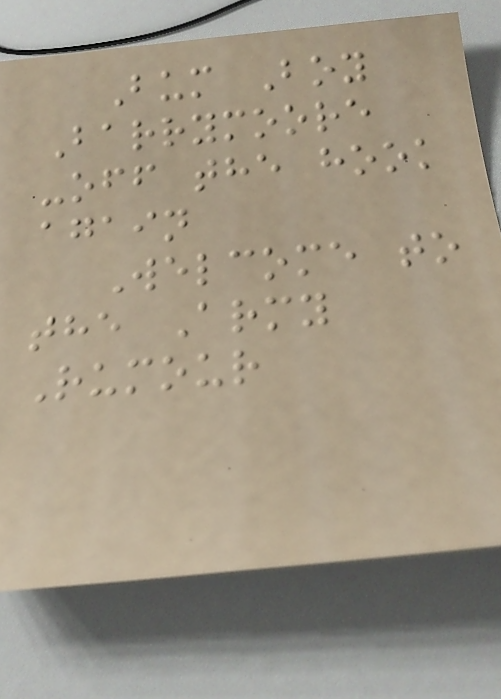Bum Boy
Barrymoore
-off the hook
again
Welcome to
the Army
Rumour
